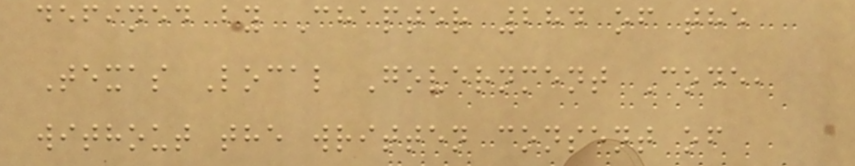defined by Chapter 284 of the
Texas Local Government Code,
without the written consent of
